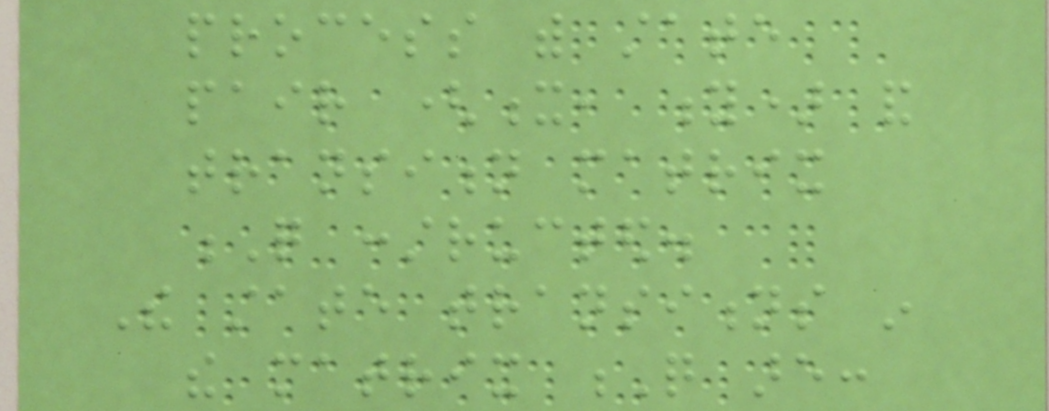process with state
pair (x, y) and
transition matrix
Q constructed.
The state transitions in
the matrix Q are:
